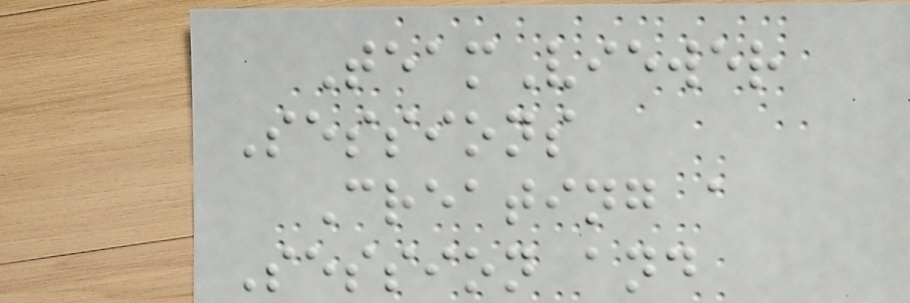TeamViewer
Sessions
Creating a
Session and
